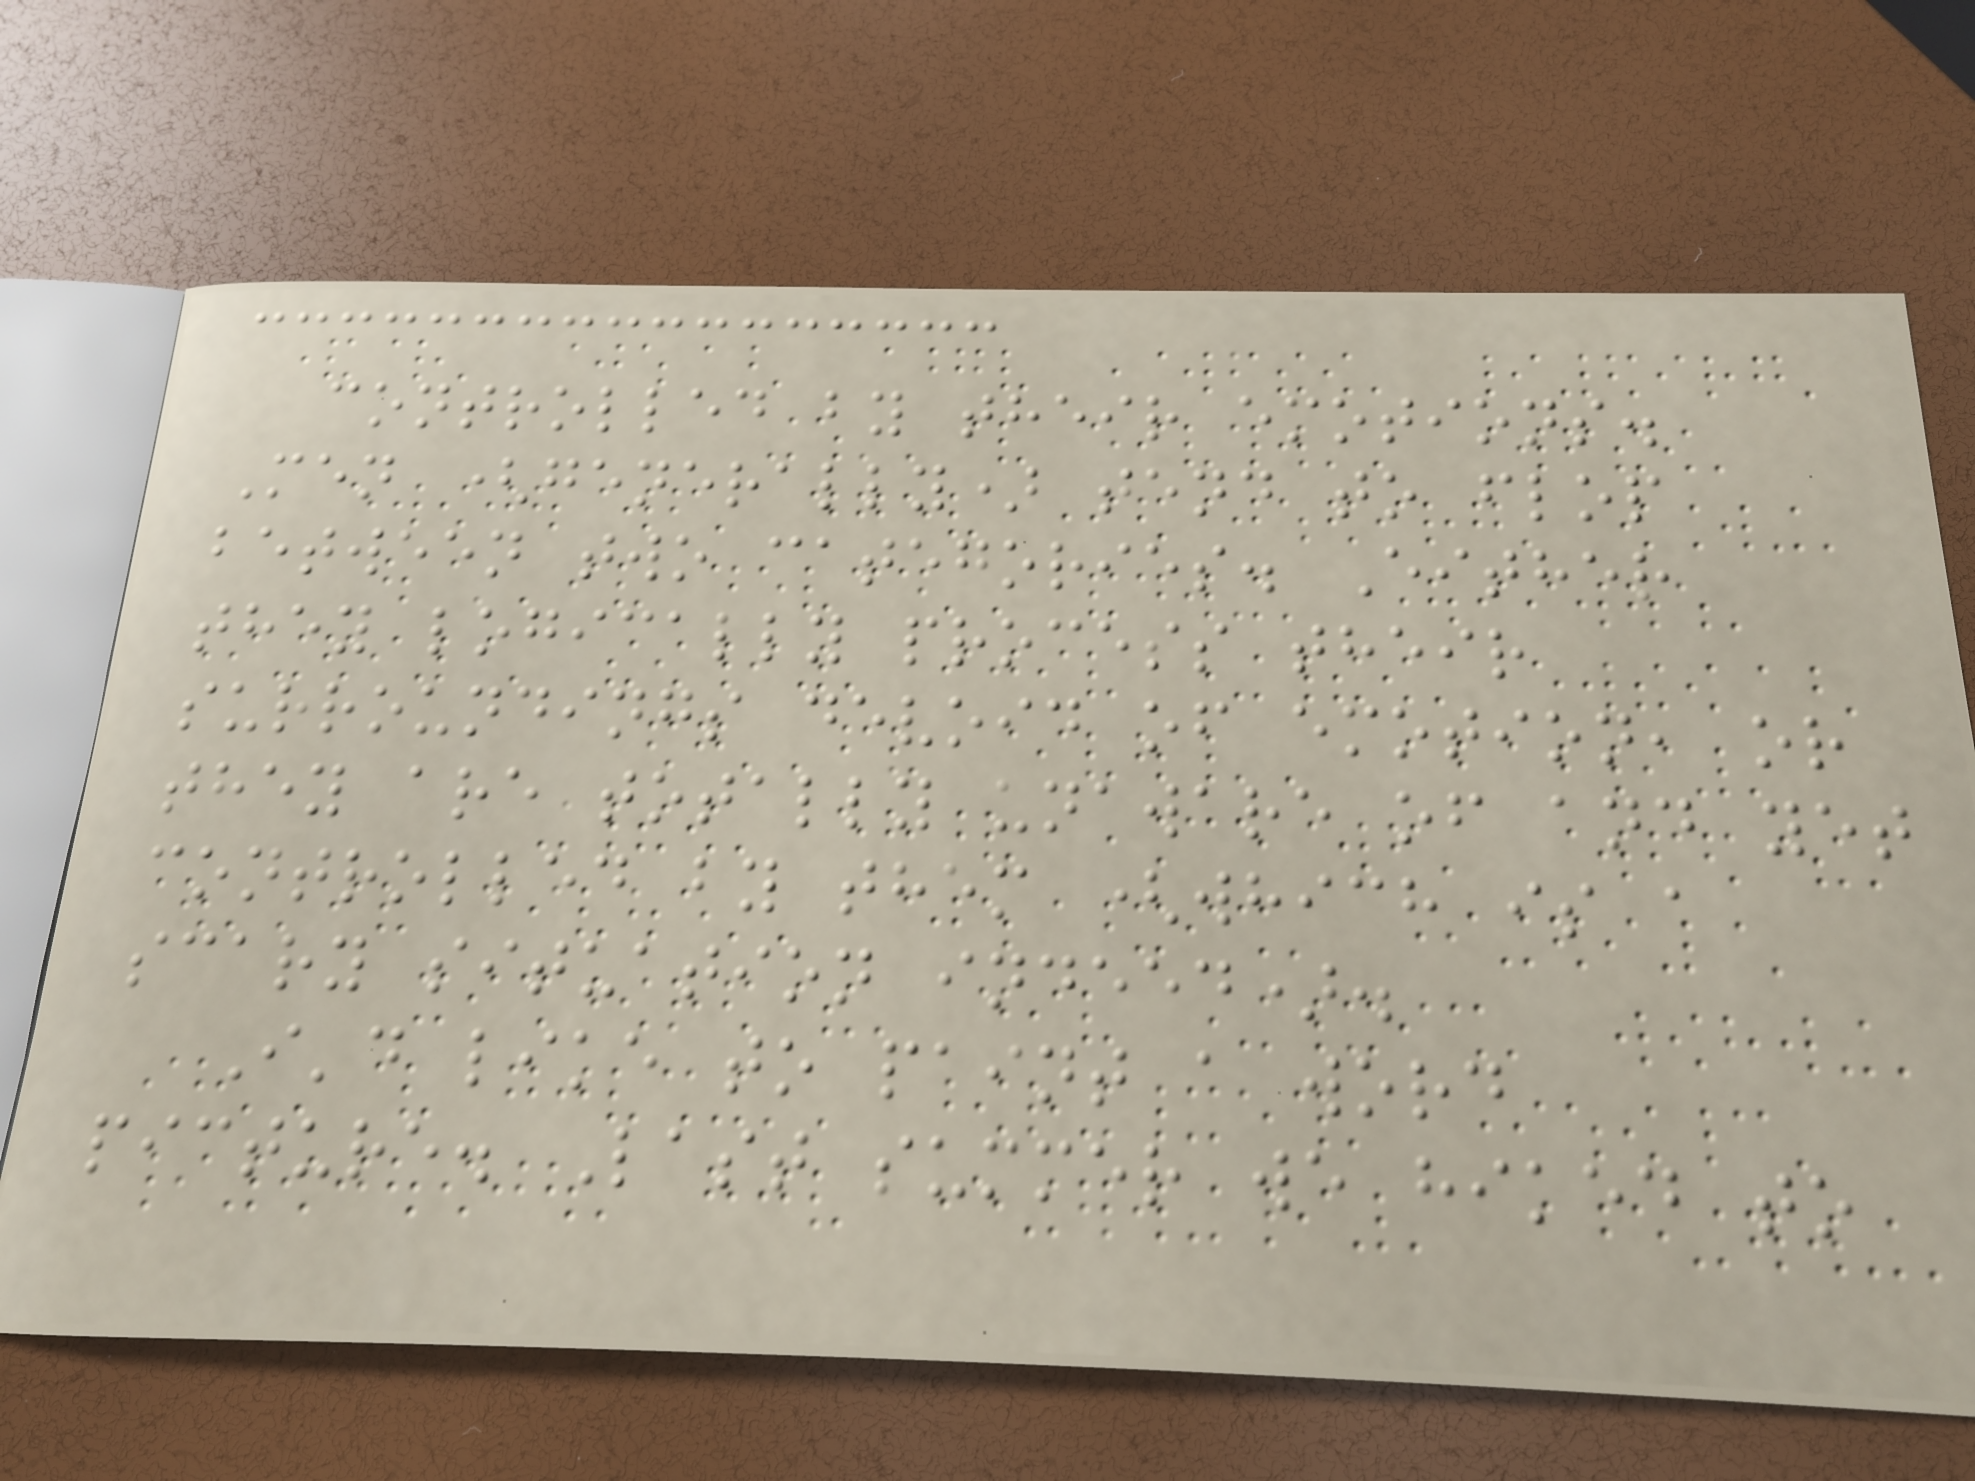controlled by their emotions.
Men (generally) tend to flop
between two categories. Either
they logically process their
surroundings devoid of emotion, or
they are totally unaware of and yet
controlled by them (which is a
scary situation indeed).
I'd like to paint a word
picture. Last summer we hiked to
